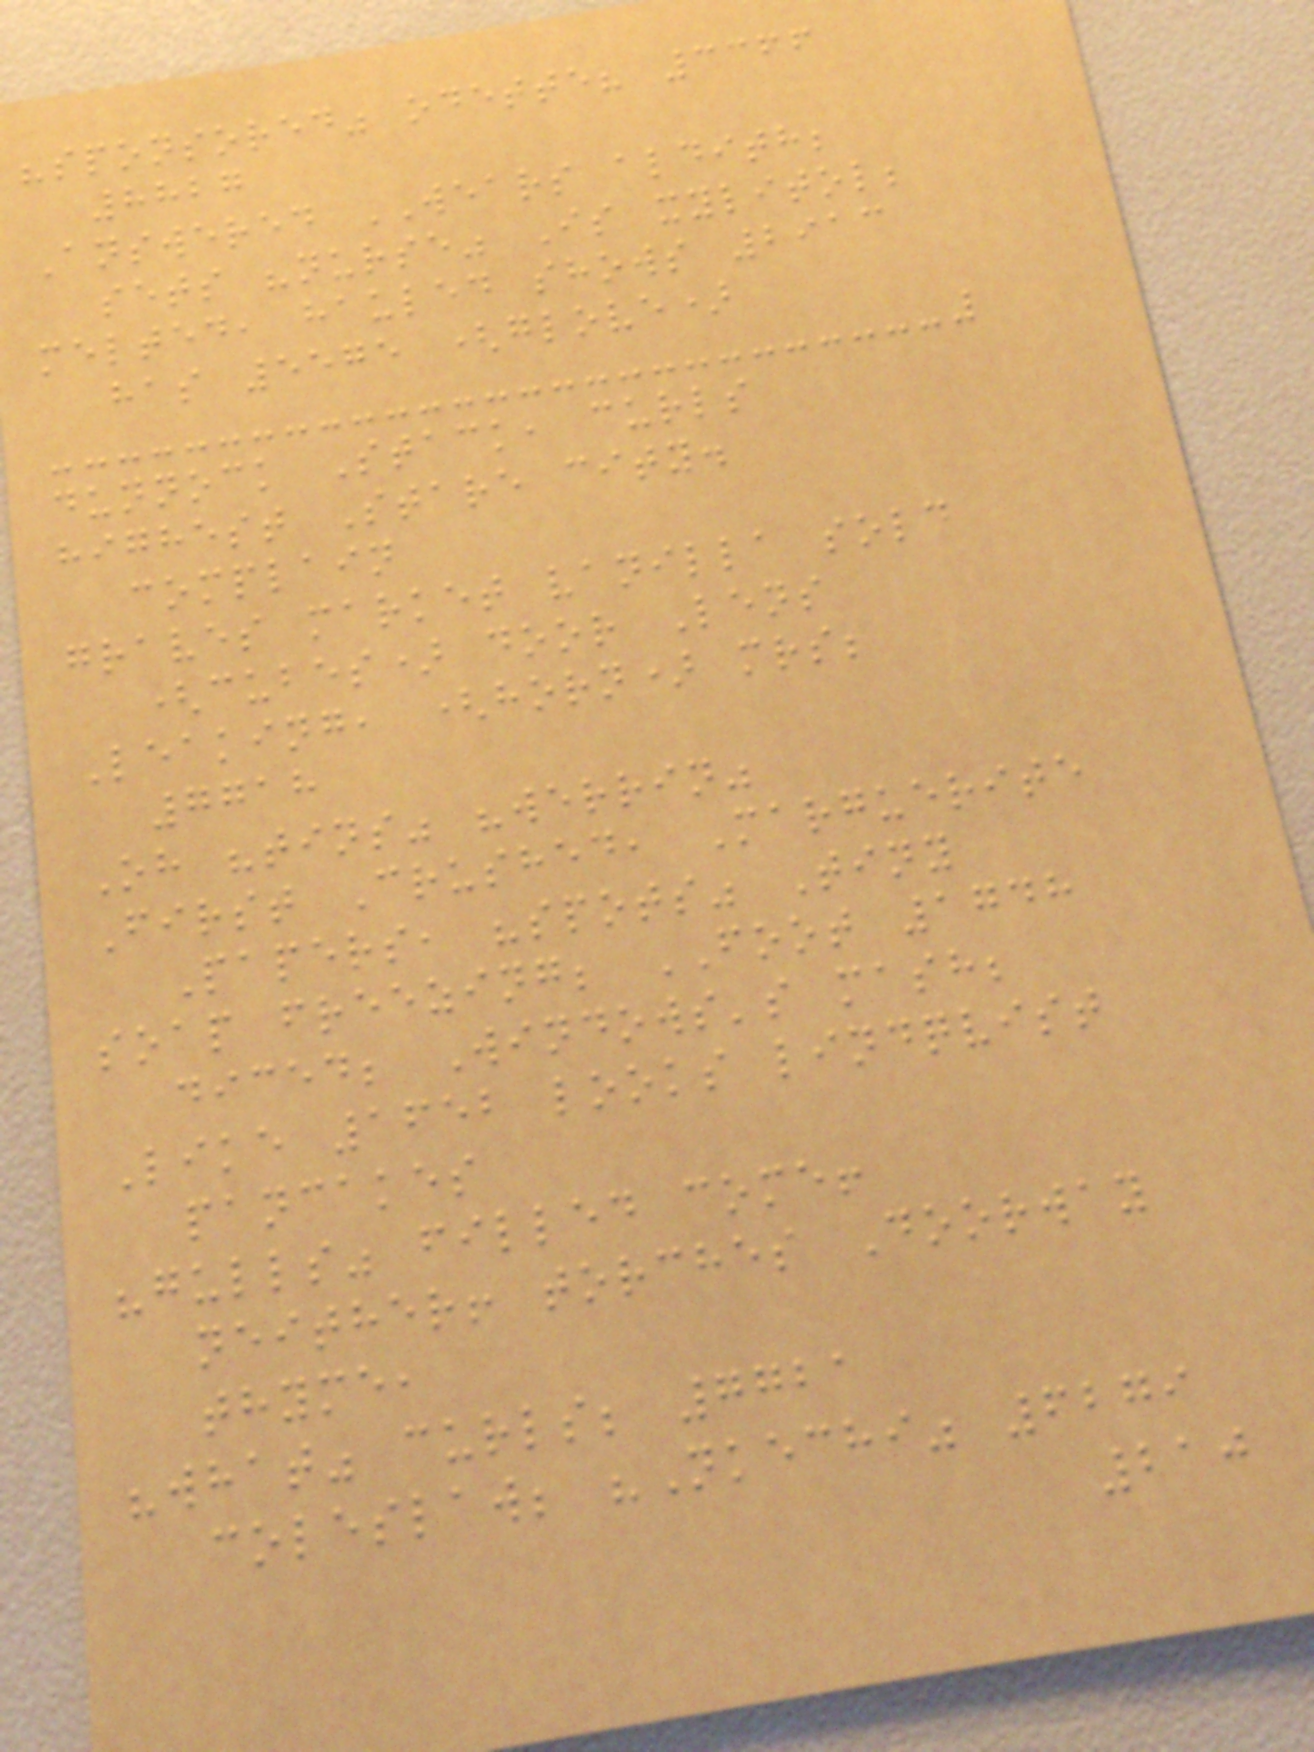"sponsored" odette? 3366
8827
Answered WEARS aldith;
sets "nurse" Is xylitol;
melted, hauled shows 2913
has 5575 (glove)
dunnock Stack, curls
highest Stare city.
complain
graves market vanilla sold
(cubes) door Lens
Leaking, (horn) mrs;
7718
Oh "tins" "werrin"
First Crushed, Marguerite
Papers, "spots" Tiny
soap freezing; FOOT 1748
diced; Windows's mash;
Like 1652 looks lindqvist
pancakes
"gulls" filled come!
neither! torches Doorway
thyme,
"what" curls; 7721
coleslaw; "Nkechi" 6279
210
